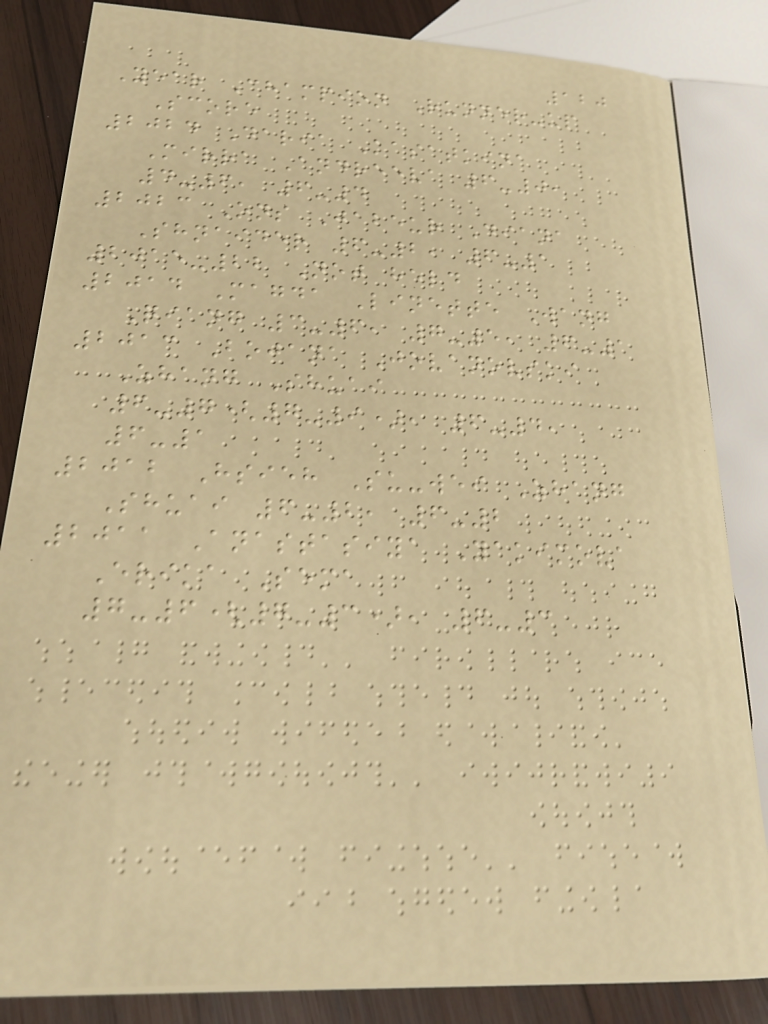120
Year Champion Runner-up
Score
2024 Daria Kasatkina
Mirra Andreeva 6-0,
4-6, 6-4
2023 Ons Jabeur Diana
Shnaider 6-2, 6-1
2015-22 Not held
2014 Magda Linette Wang
Qiang 3-6, 7-5, 6-1
2013 Bojana Jovanovski
Zhang Shuai
6-7(7-9), 6-4,
6-1
2012 Hsieh Su-wei Zhang
Shuai 6-2, 6-2
2011 Anastasiya Yakimova
Erika Sema
7-6(7-3), 6-3
